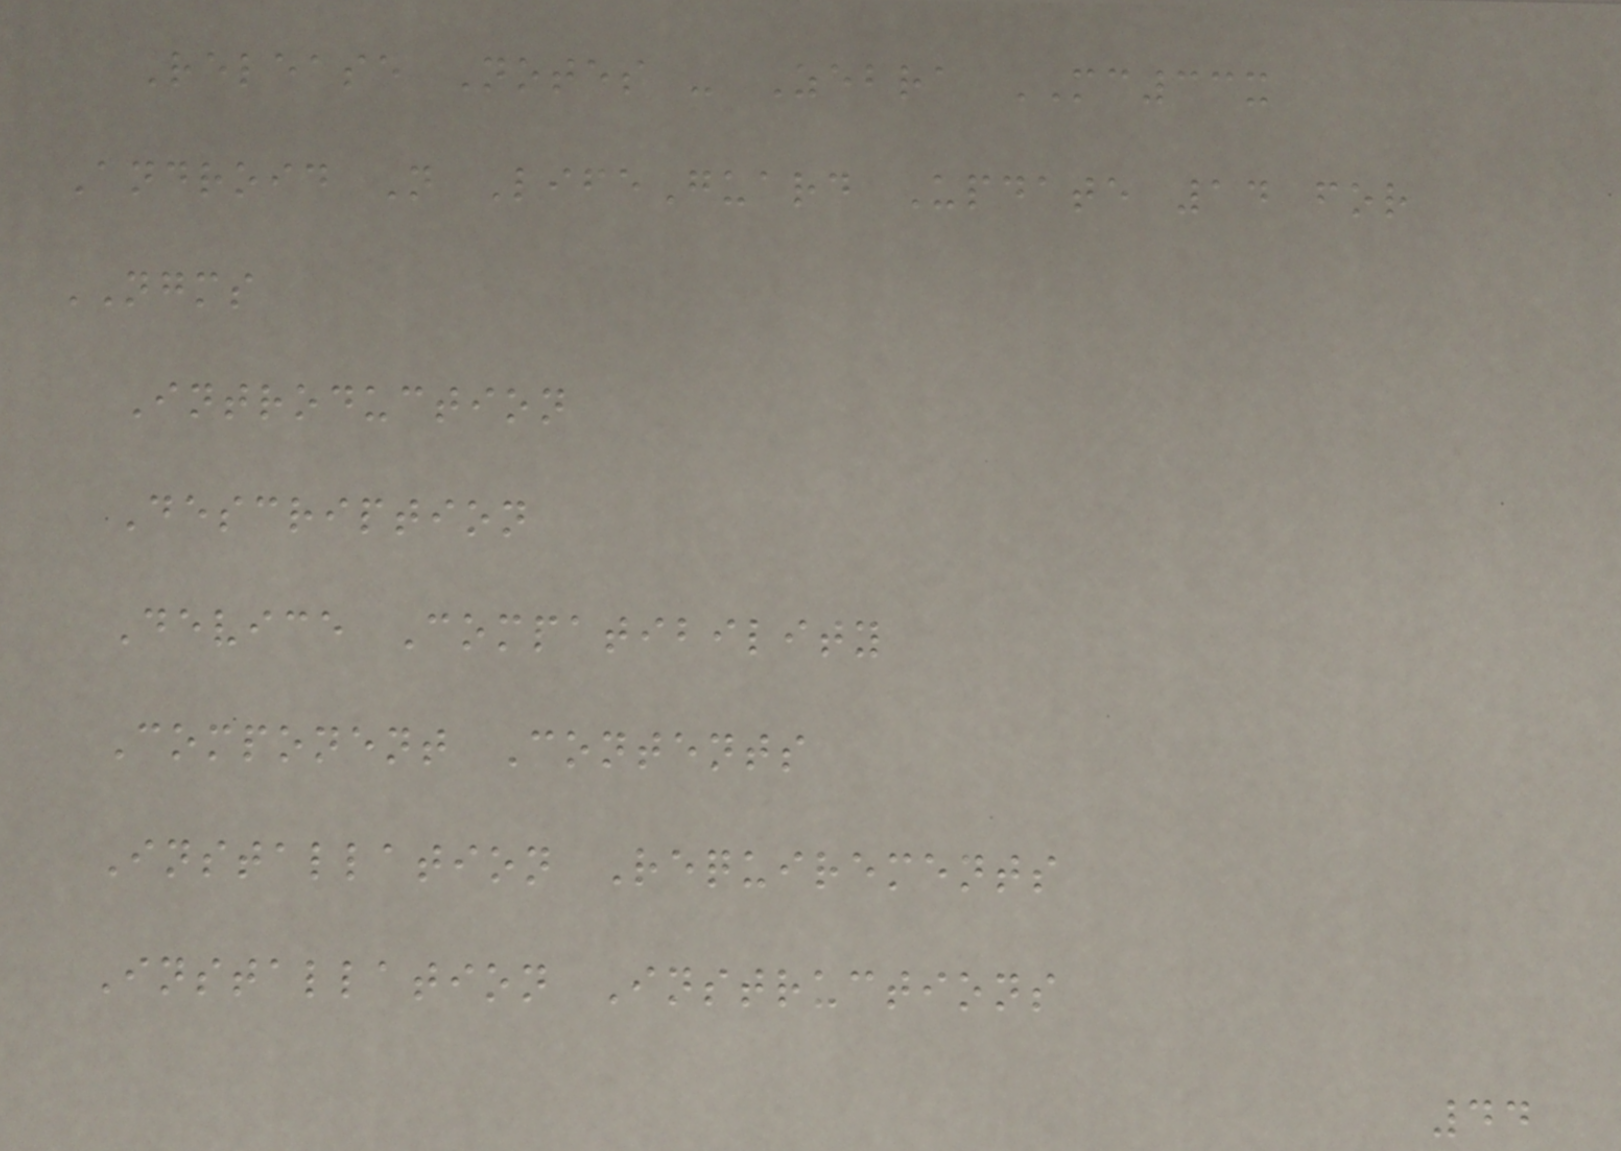Release Notes - Zebra MC33x
Android N LifeGuard Update 14 for
NGMS
Introduction
Description
Device Compatibility
Component Contents
Installation Requirements
Installation Instructions
44
